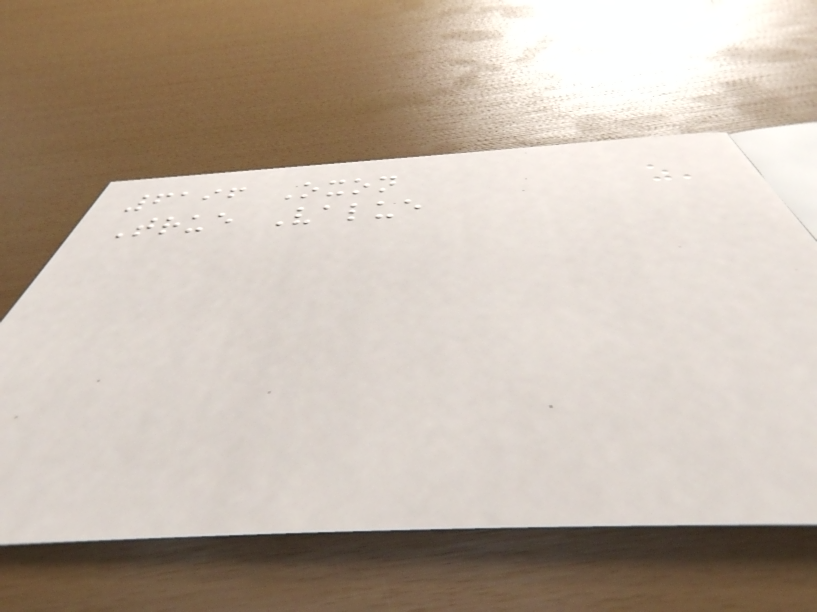6196 Oxon
True Value
